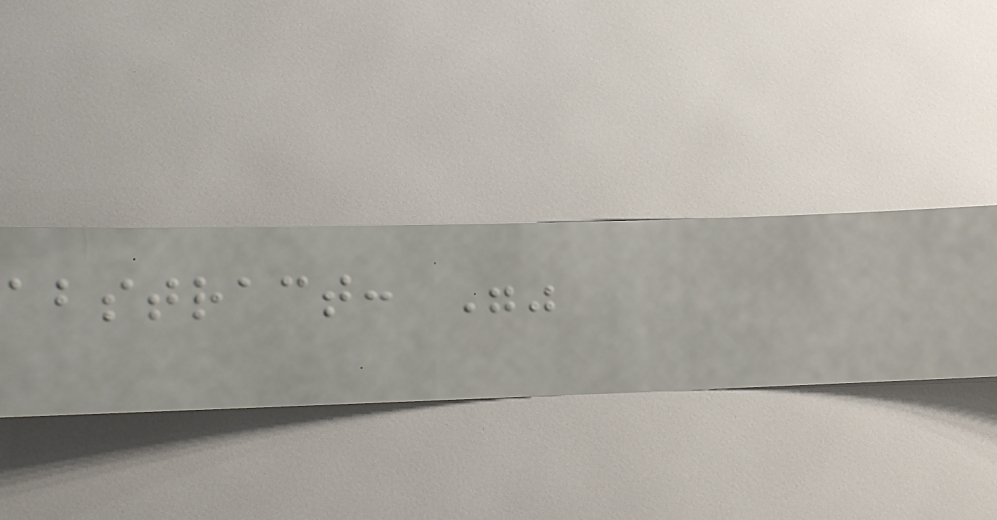abstract: ""
